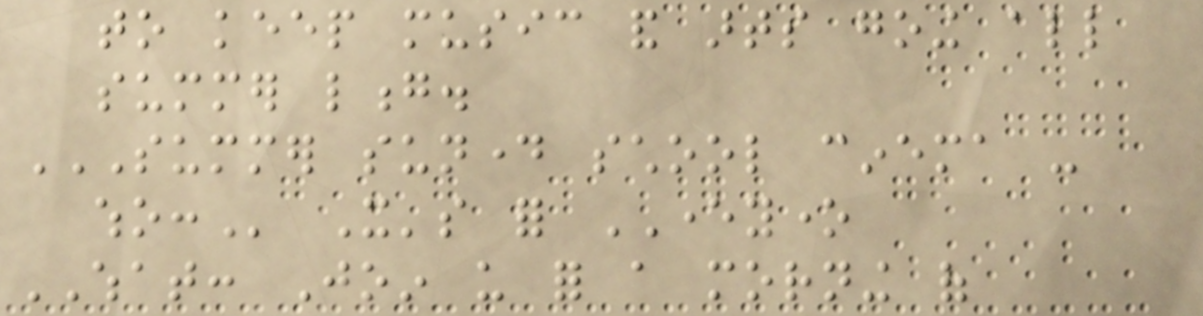to keep music and arts going all
summer long.
SUMMER SUNDAY SCHOOL CINEMA -
WHO: It's for EVERYONE
WHAT: Join us for a morning of
